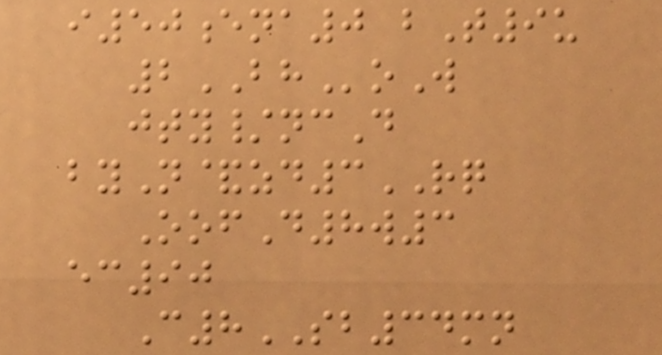i50ena0 bT9u
2BHoW
jty/ncD
byN&zd3RQ
OofD8w3
ec90
C8SB34mn
